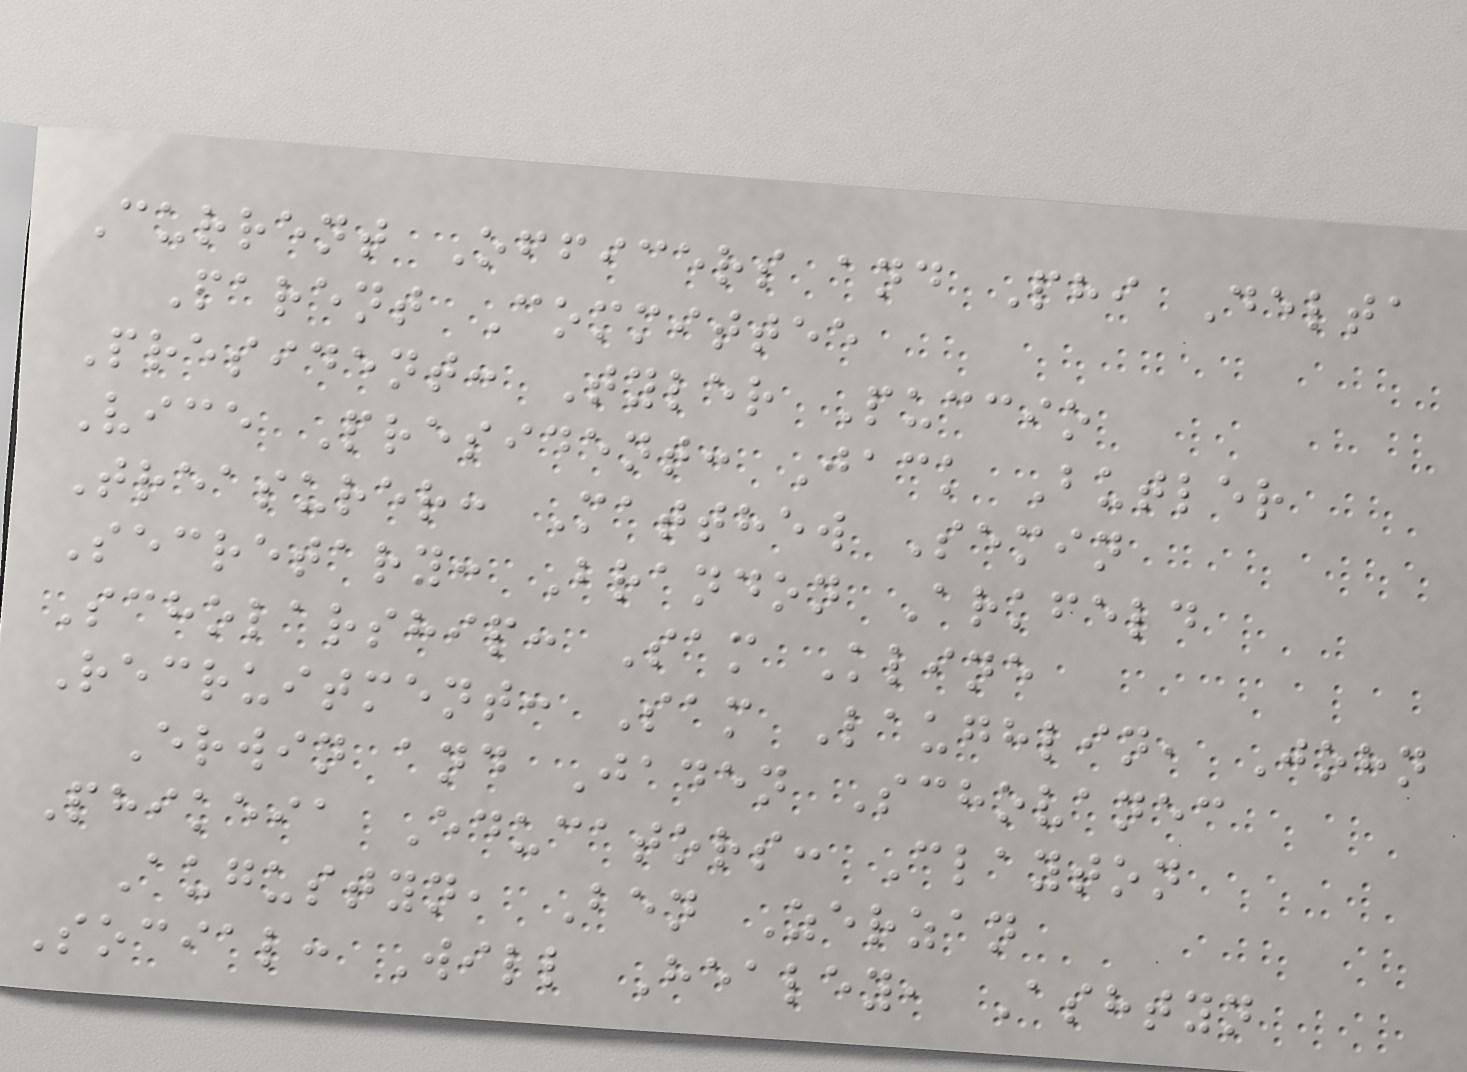Current Officers and Phi Delta
Parent Committee
President: Tyler Puccio
Vice President: Jack Butler
Treasurer: Matthew Semin
Secretary: Brandon Arkfeld
Scholarship: Sam Kline
Recruitment: Sam Laughlin, John
Erwin and Jaden Schovanec
Phikeia Educators: Clayton
Augustyn, Ben Zerzan
Social: Will Healey, Ashtyn
